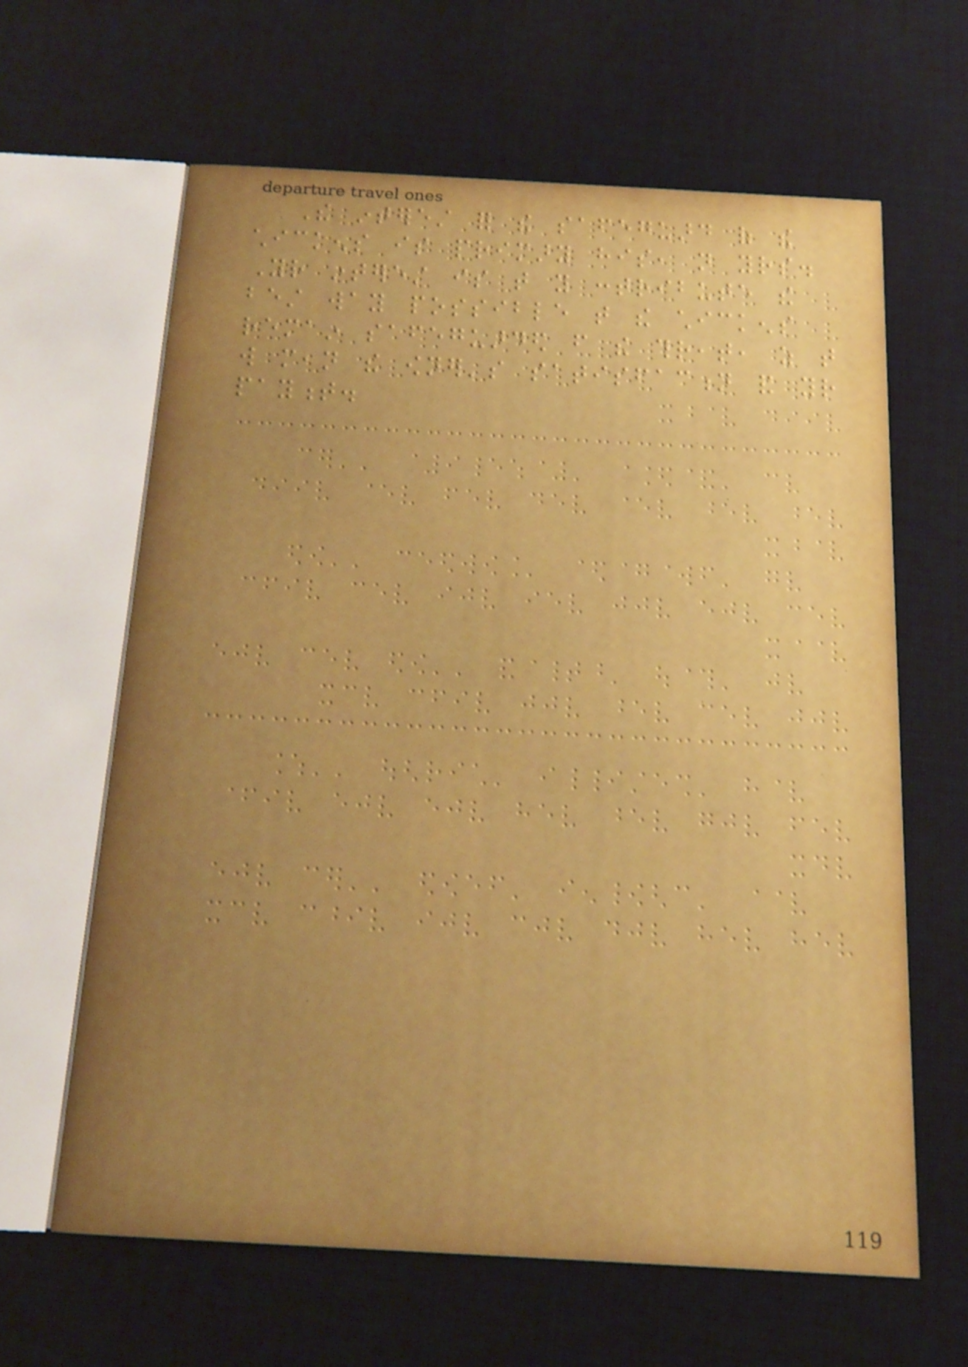The interest for the safeguard of the
chickens is primary his, not yours.
Your interest is that you contribute the
best way possible that the chickens
remain safeguarded from the threat, as that
will mean the owner's satisfaction and your
payment.
